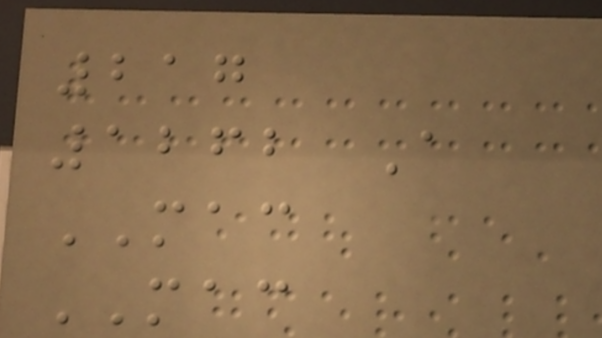217
1262 A
MAC
MAC
